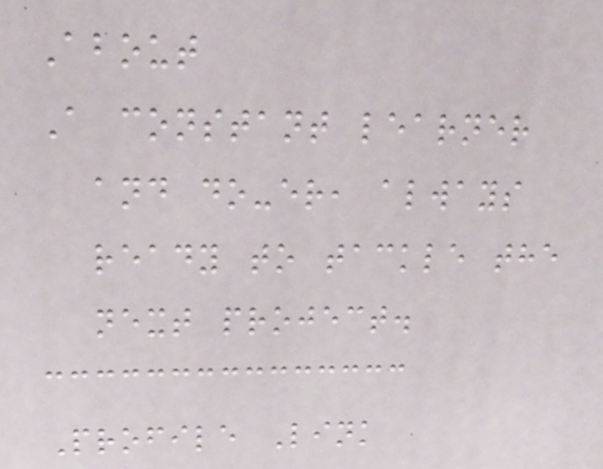About
A constant learner
and do-er, always
ready to tackle the
next project.
Profile Link
